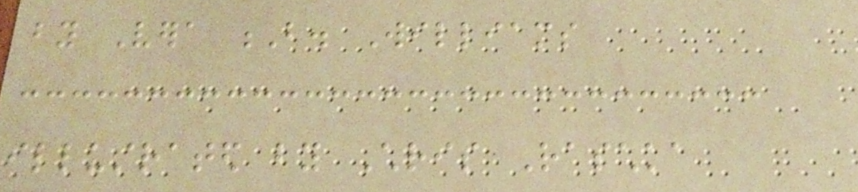by Vera B. Williams
illustrated by Chris Raschka
